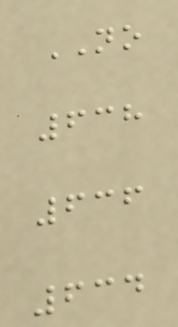NO
638
636
634
